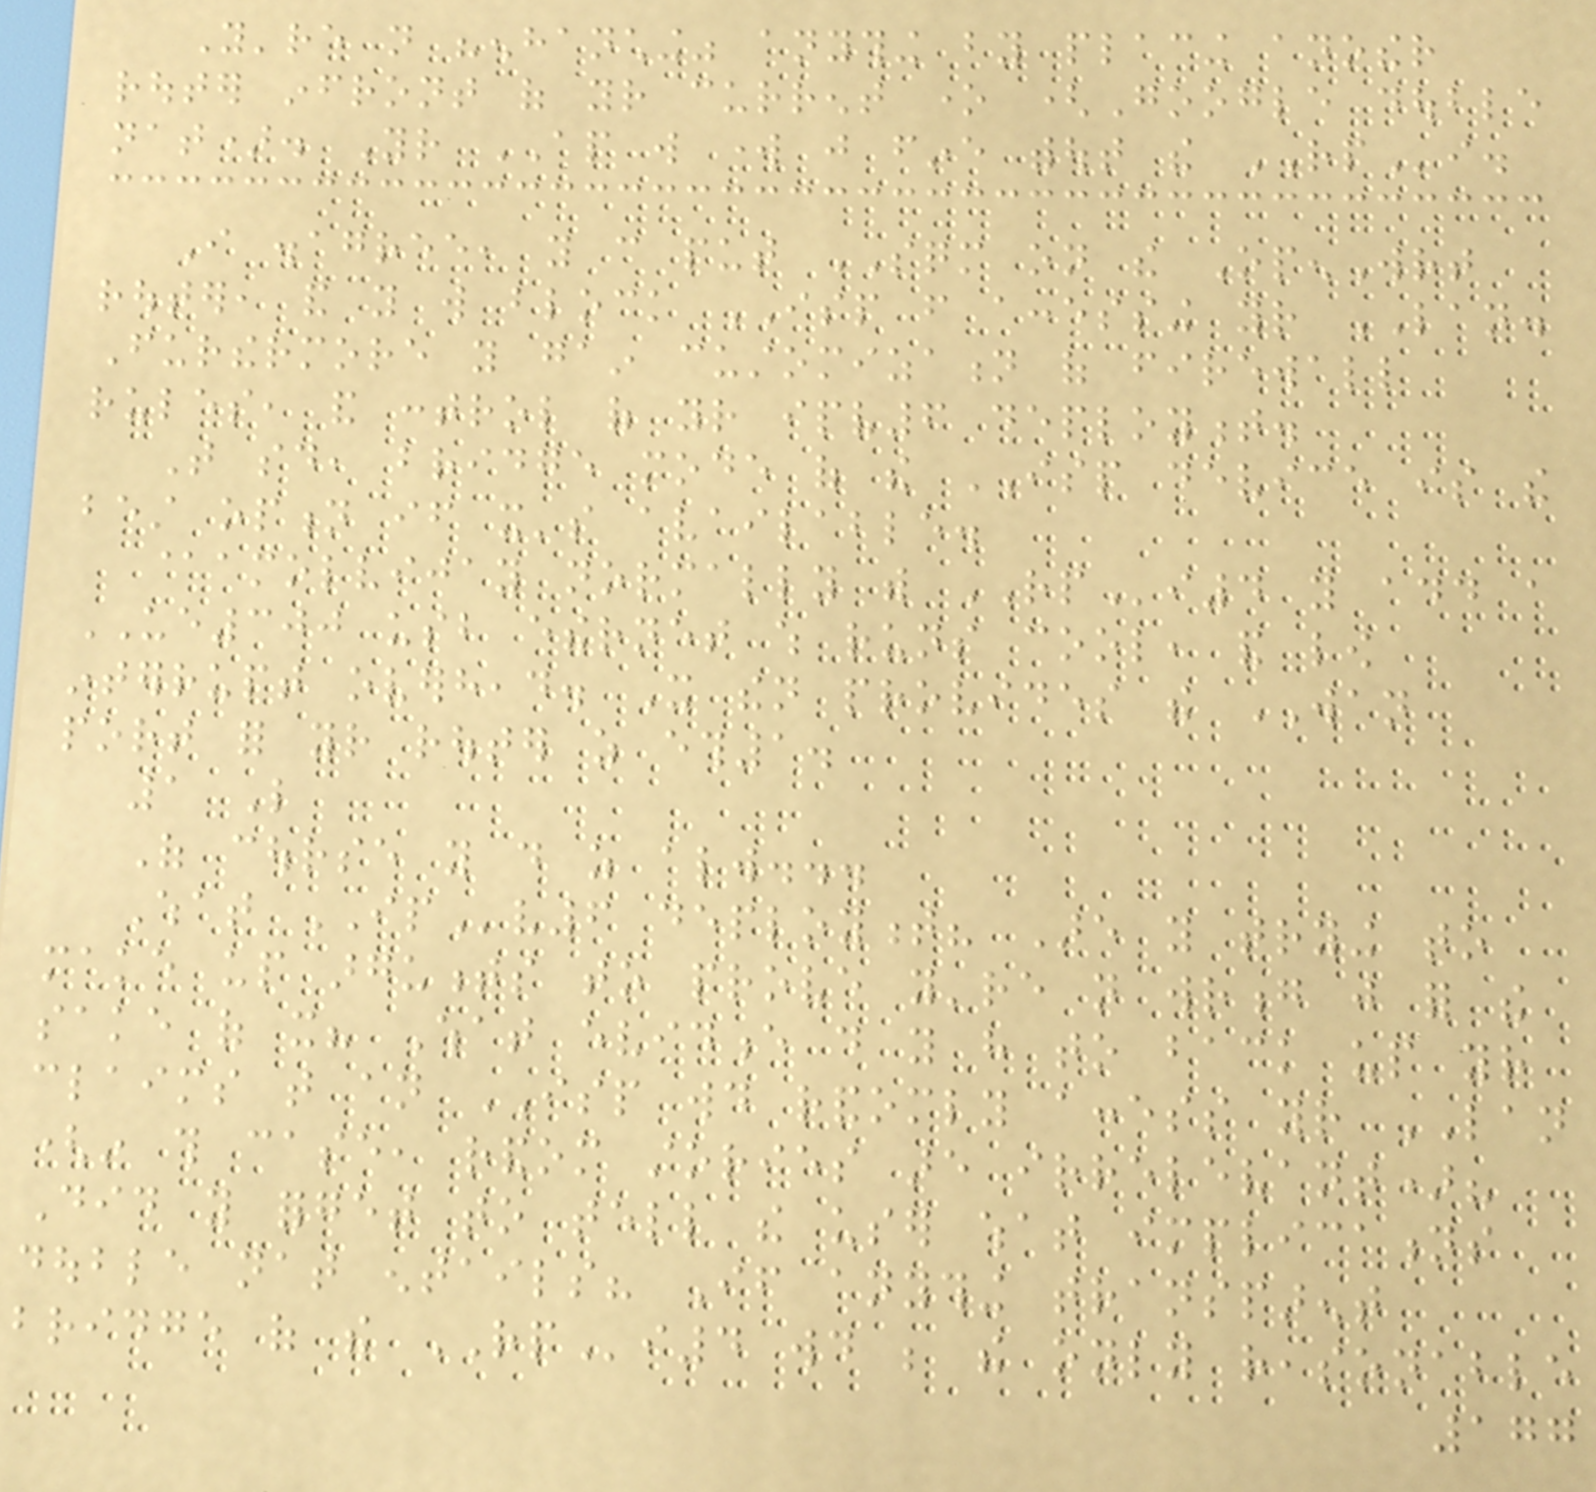You're not "enhanching" anything by placing another
router infront of your current one (Google double
nat). Your AP will work just fine without the RPi.
I disagree, you can put SQM on the OpenWrt
router, and you will block ISP from accessing your LAN.
Furthermore you gain customization of firewall
rules, and control of your ipv6 deployment.
That said, bridge mode of the ISP device is the
best option if it's available.
@amolvijay normally with RPi4 you add a
UE300 usb ethernet which runs cool, and low
interrupt overhead. It then provides the WAN
port for your router as eth1.
1 Like
Of course you do as always...
What IPv6 deployment? Are you trying to
make up arguments to prove you're not wrong just for the
sake of it? What evidence do you have to back up your
claims that an ISP would randomly access your LAN
(in this case, random stories are irrelevant)?
Did you forget to tell the user what implications
double nat entails? If anything transparent
bridge of the RPi4 would be the only reasonable
177
